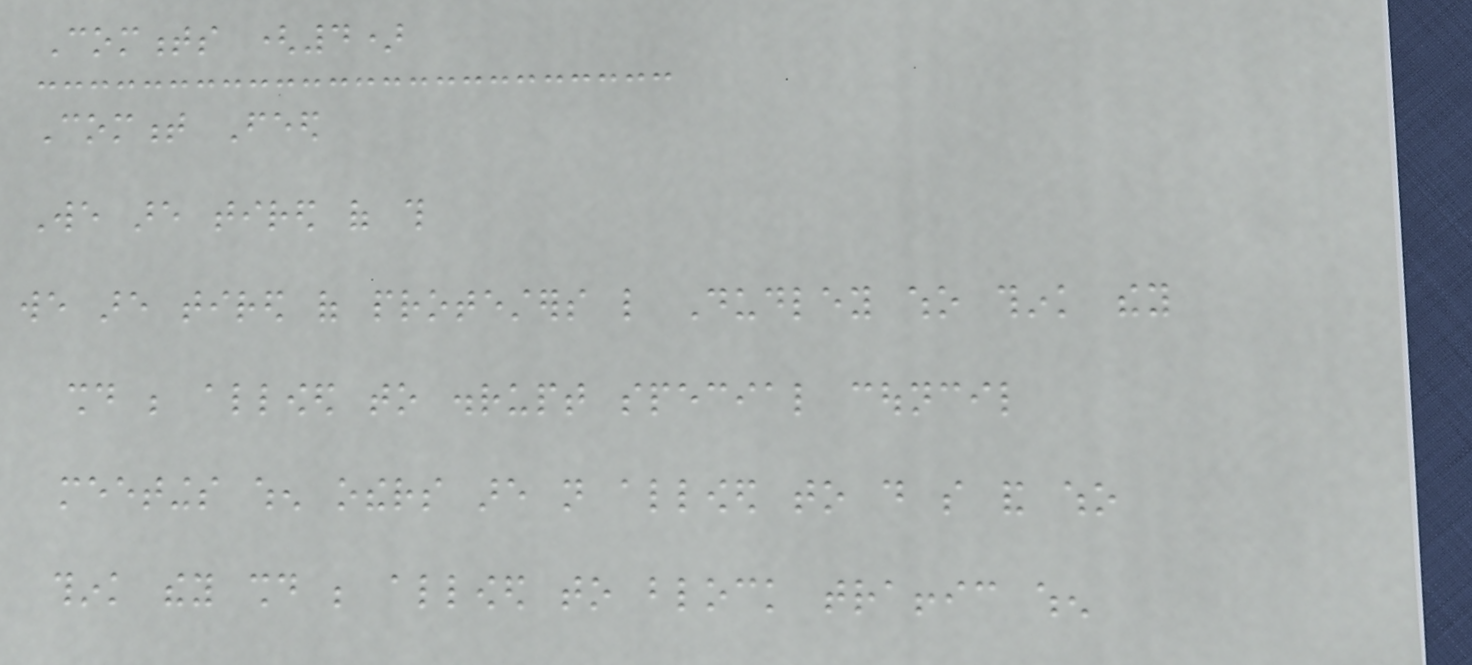Comments (4)
Comment Feed
We are tired of this
we are tired of protesters like Dudley who think they
should be allowed to disrupt special council
meetings when others are not allowed to do so and who
think they should be allowed to block traffic when
